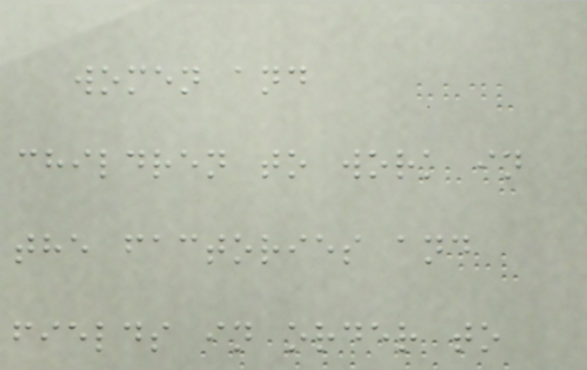women and
children to work in
the factories and
fields in order to
